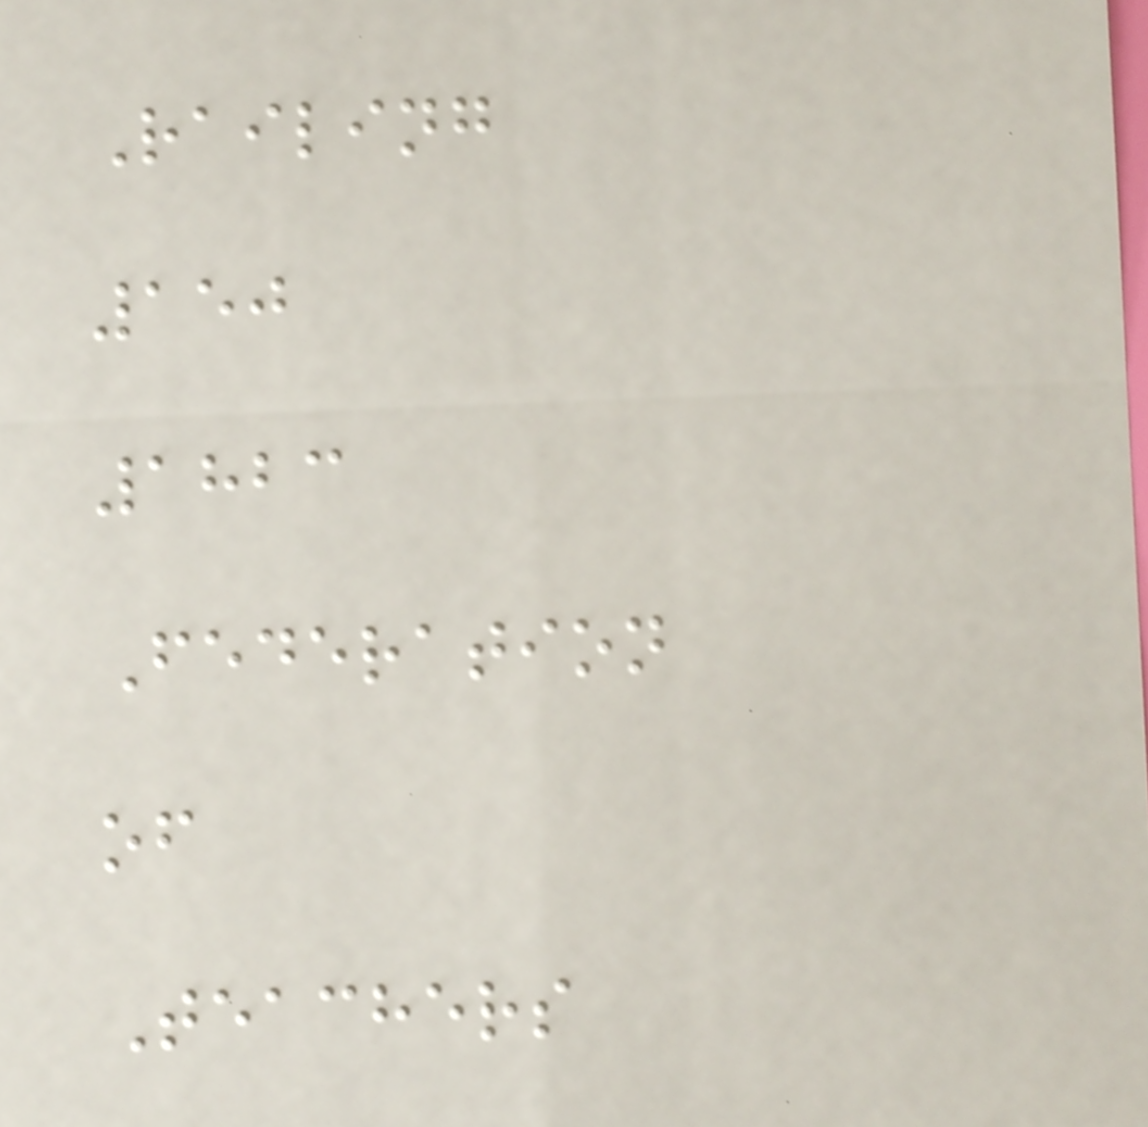Railing
150
1823
Federation
of
Teachers
